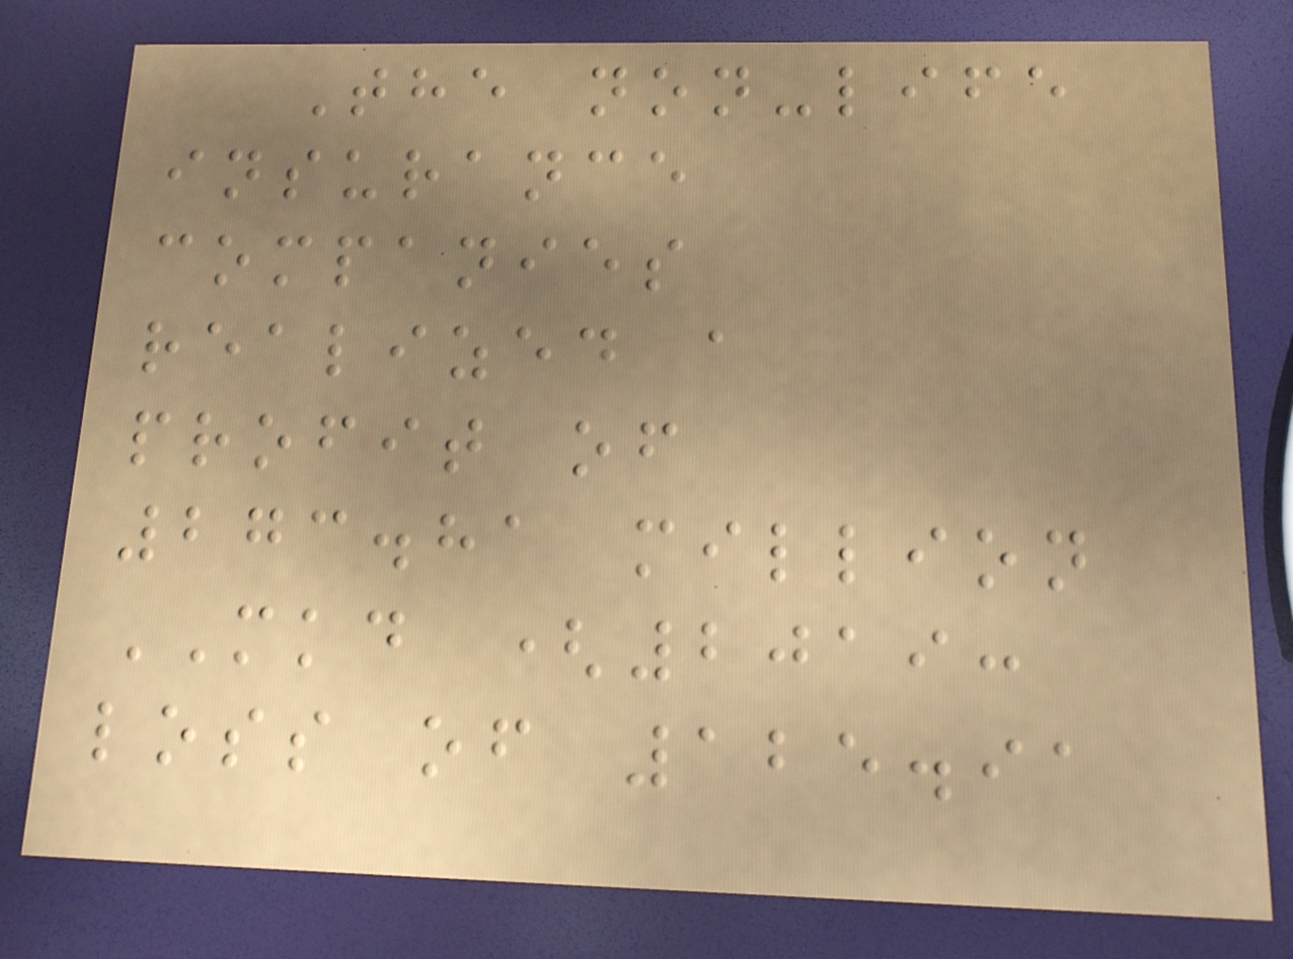The non-life
insurance
companies
realized a
profit of
273.81 million
MKD (2019:
loss of 125.91
